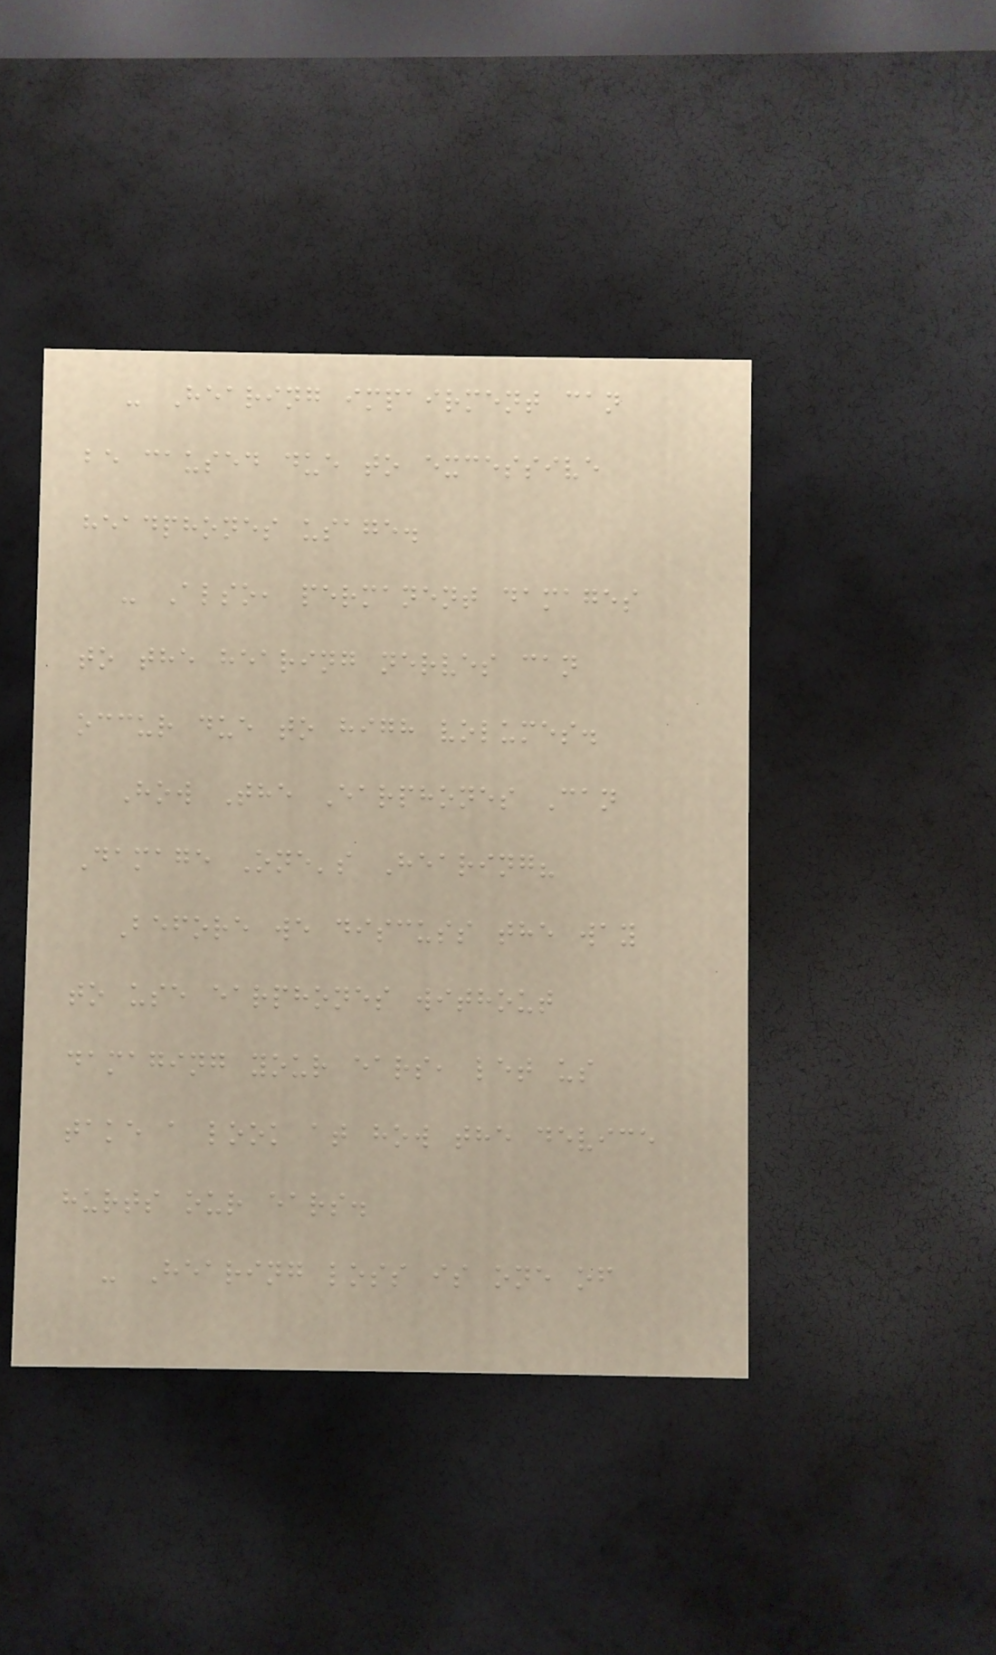- Hearing impairment can
be caused due to excessive
headphones usage.
- Also, permanent damages
to the hearing nerves can
occur due to high volumes.
How The Earphones Can
Damage One's Hearing?
Before we discuss the way
to use earphones without
damaging your ears, let us
take a look at how the device
hurts our ears.
- Hearing loss is one of
